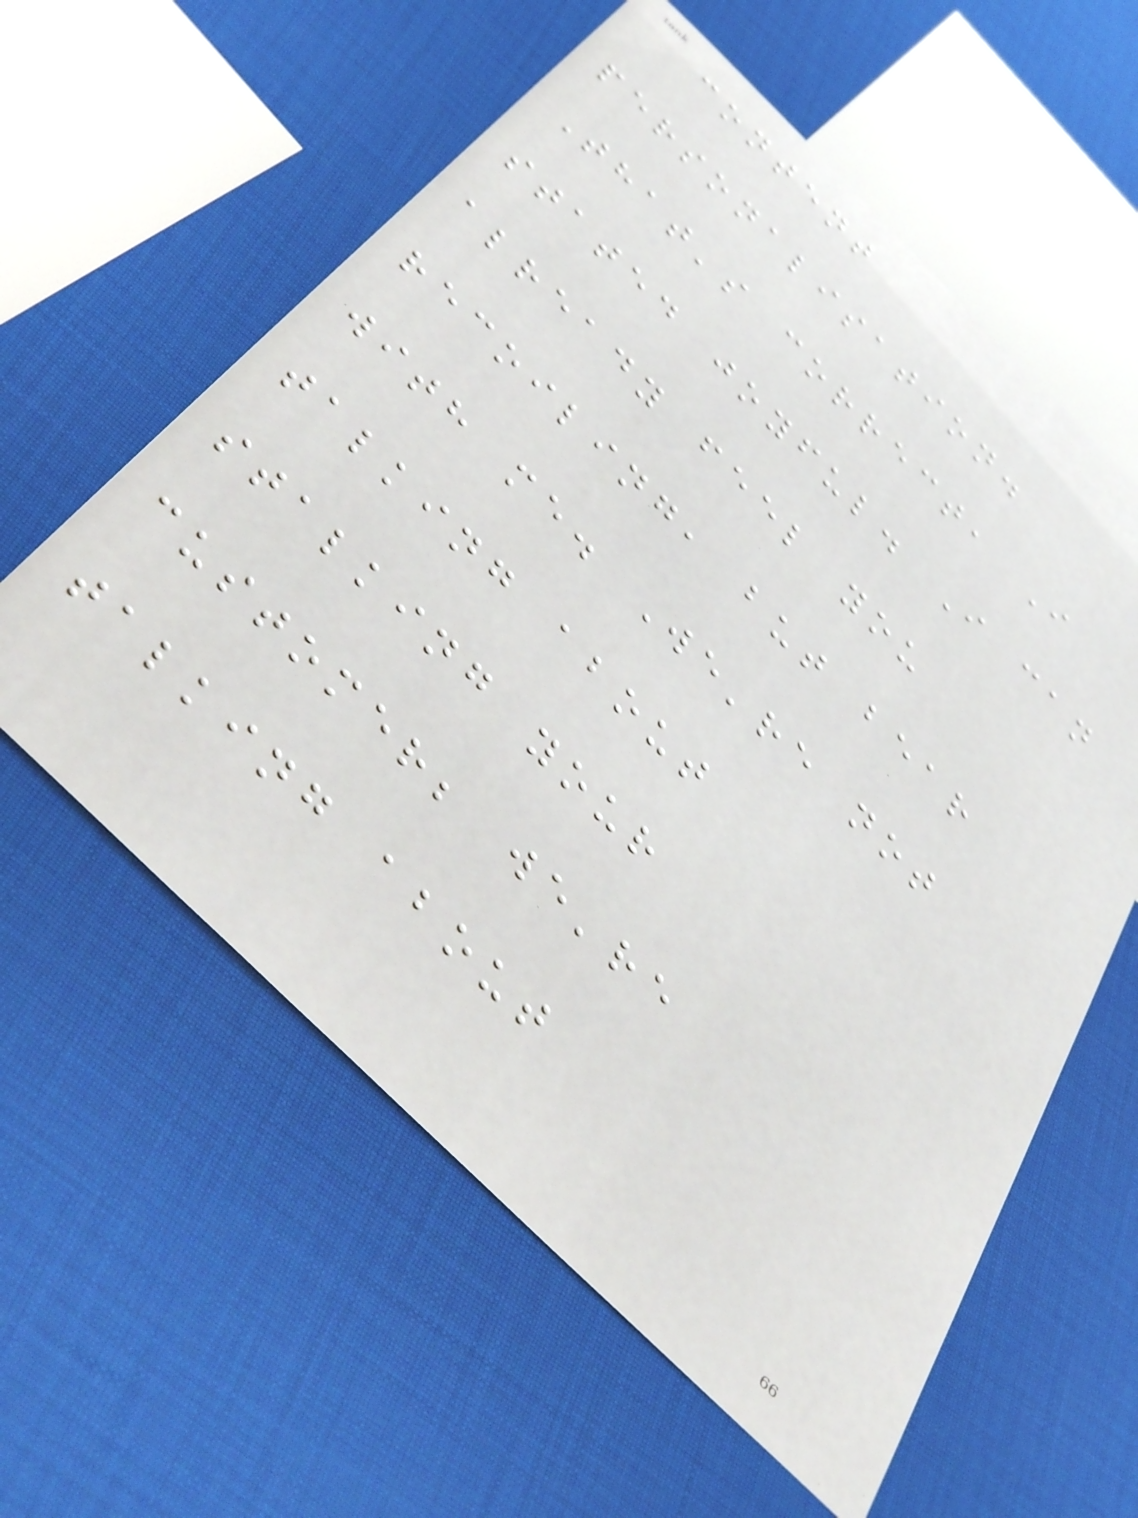content
personalisation.
That's correct, I
stated joyful. I can
already feel you
recoiling, but bear
with me. We're not
talking about
stalking your
customer; we're
talking about
